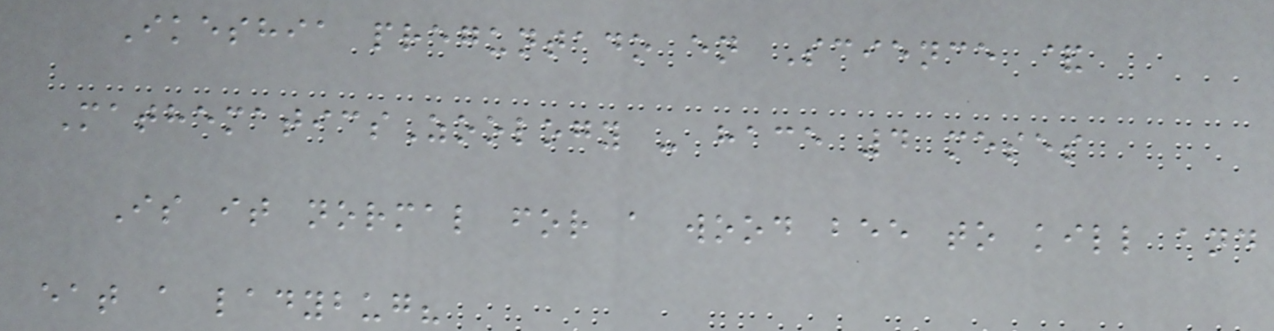Ikeshia preguntado en Science &
MathematicsZoology - hace 4 meses
Is it normal for a wood bee to kill and
eat a ladybug?
